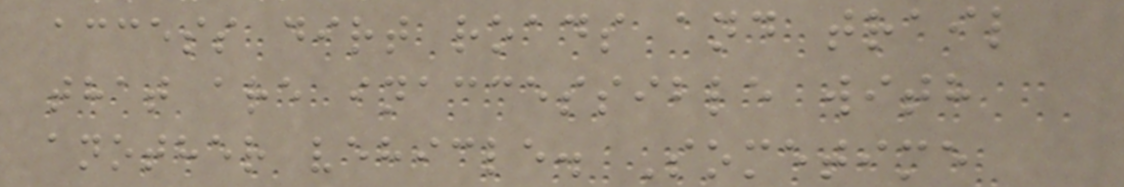access dirt roads and trail
that are inaccessible with
another vehicle. Sometime
